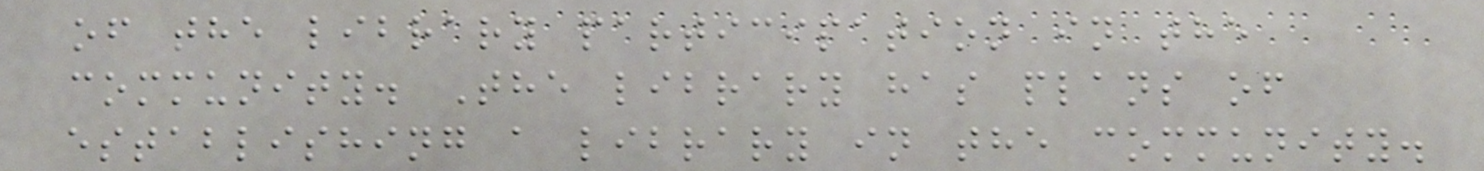of the library participation in the
community. The library has plans of
establishing a library in the community.
